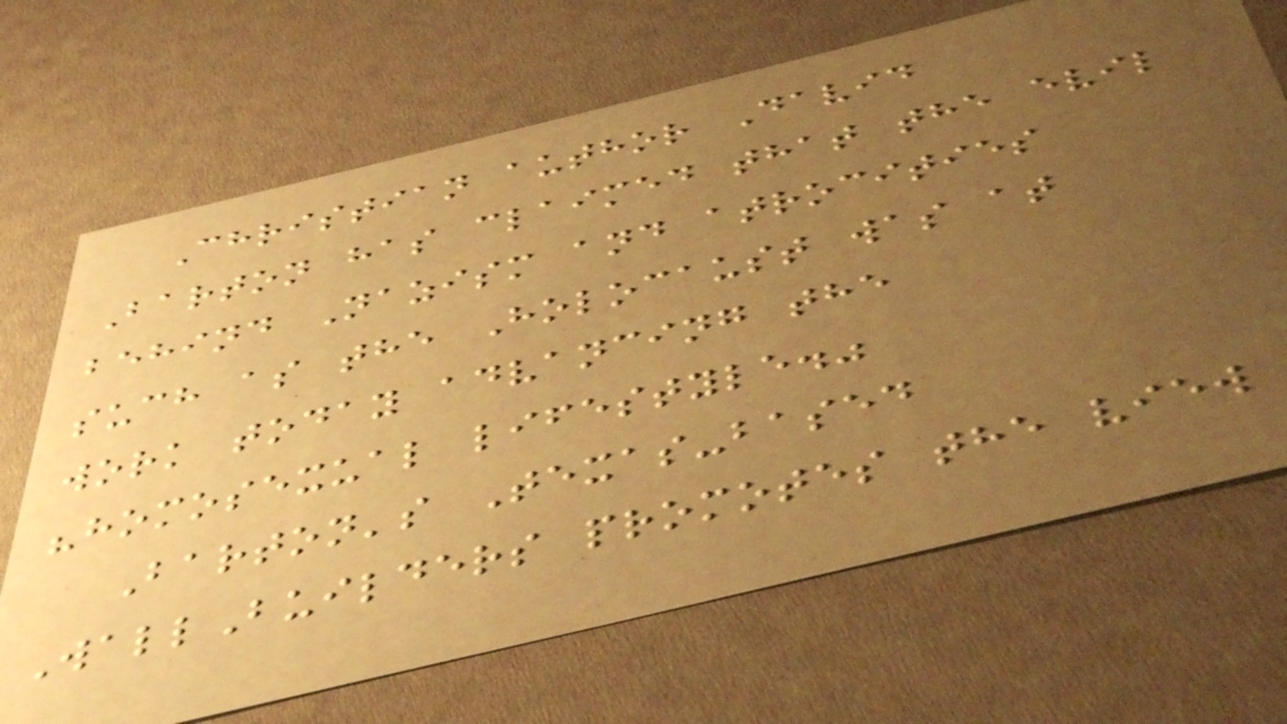Christian author David
Barton has claimed that the evil
behind Nazism and atrocities
such as the Holocaust was at
work today advancing the
"homosexual lifestyle."
Barton's Texas-based
WallBuilders promotes the view
